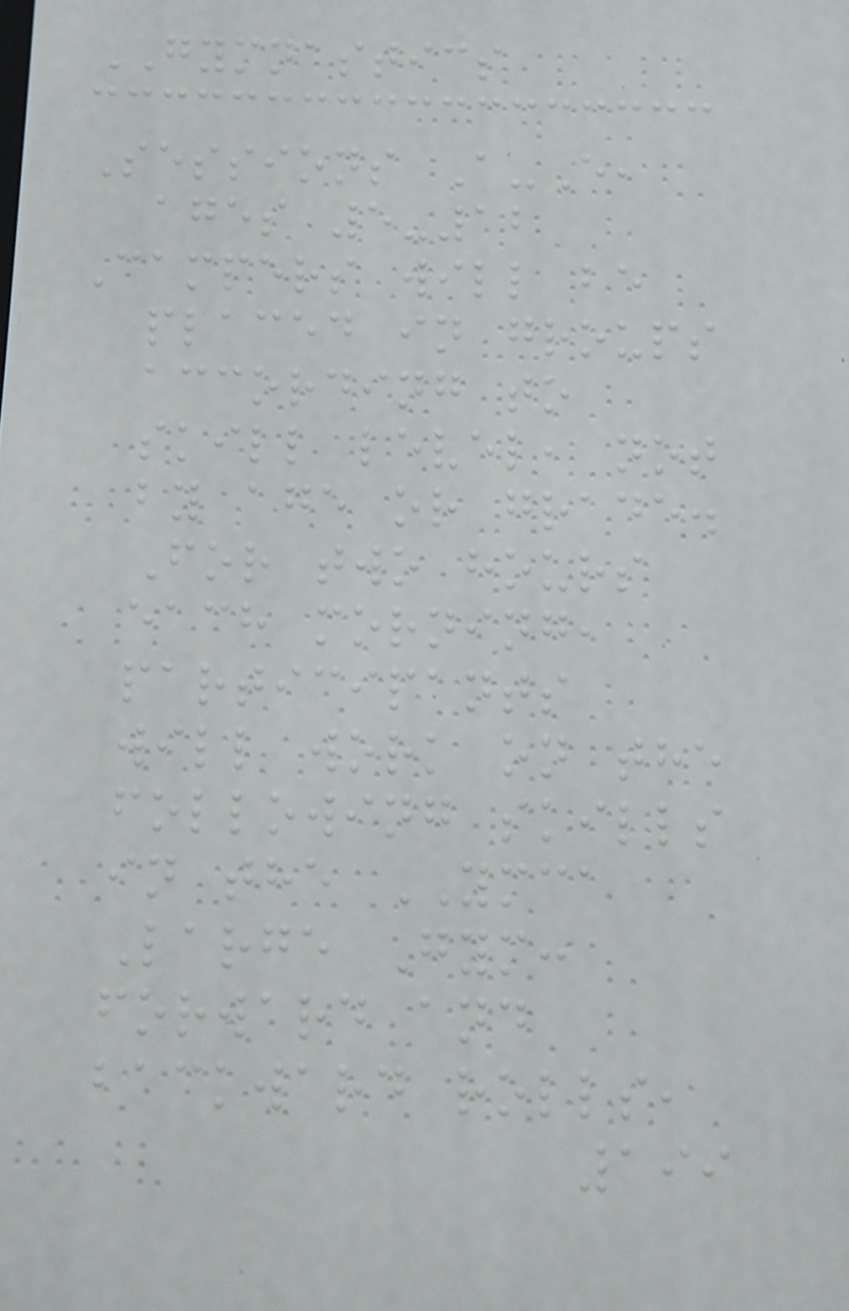GYMNASTICS
Sessions A-E,
ages 5-12
Campers will be
placed in groups
according to
skill level, not
by age or grade.
For two hours
each morning,
participants
will work on the
following skills
in the YMCA
Large Gym:
forward and
backward rolls,
199
